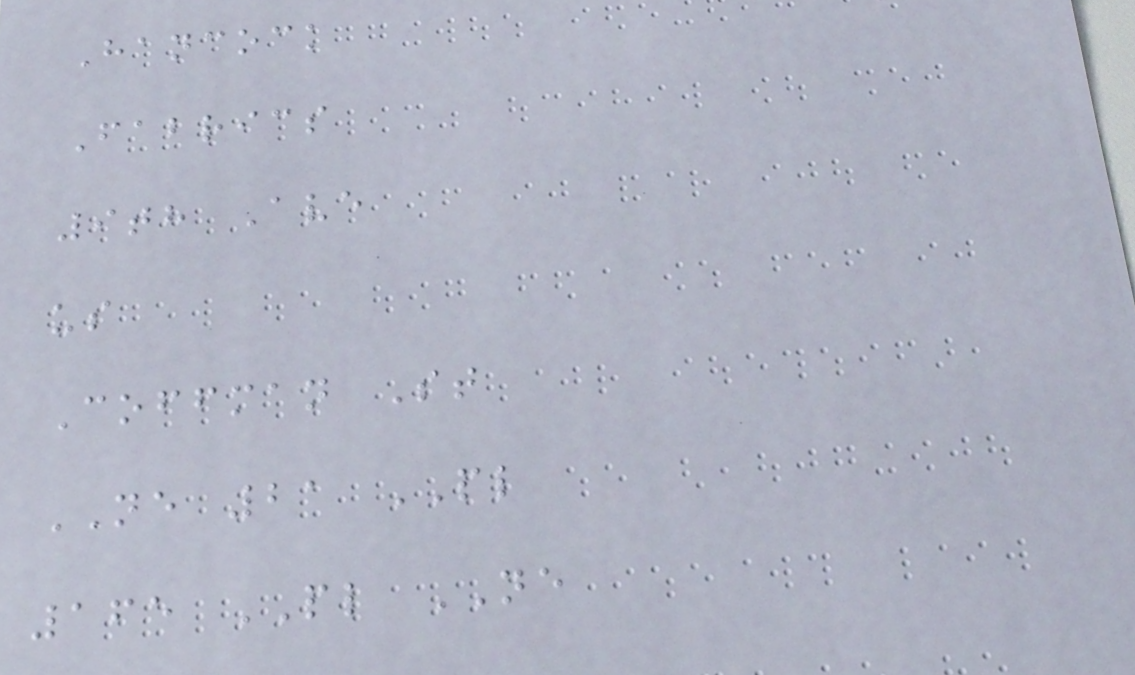Hancock
Fabrics
9th Ave
us
Coffman St
NE 21 PL
165 PL NE
